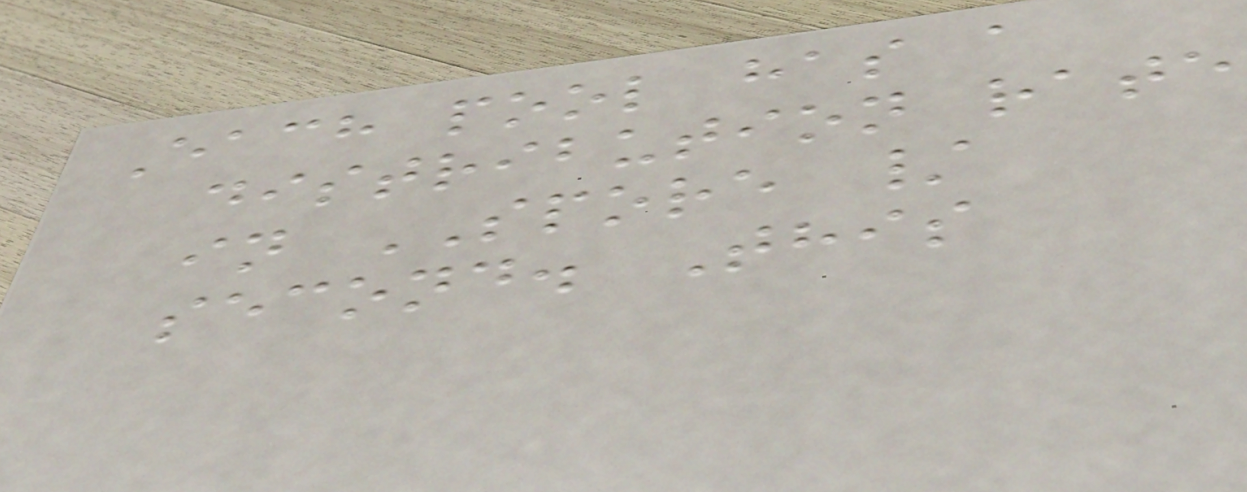Each pool has a
distribution rate
in SPORE /
second. This
